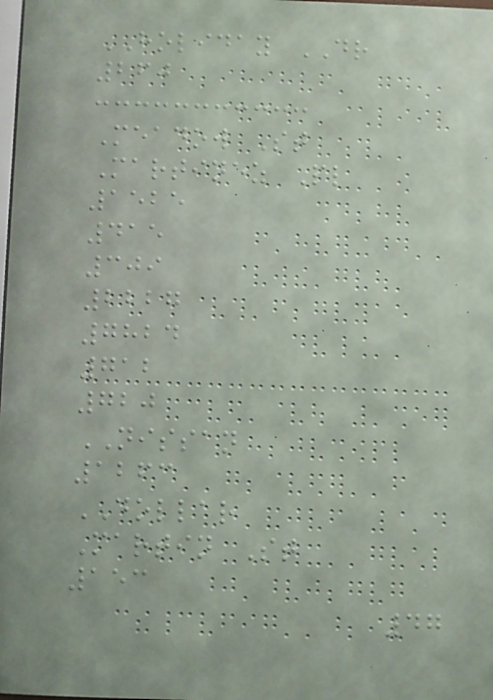HOLIDAY DR
260
Meadow St
Martinez Pl
1525
415
309
2227
7824
712
720
NISSAN
1263
DOLLAR
Martin St
153
47
